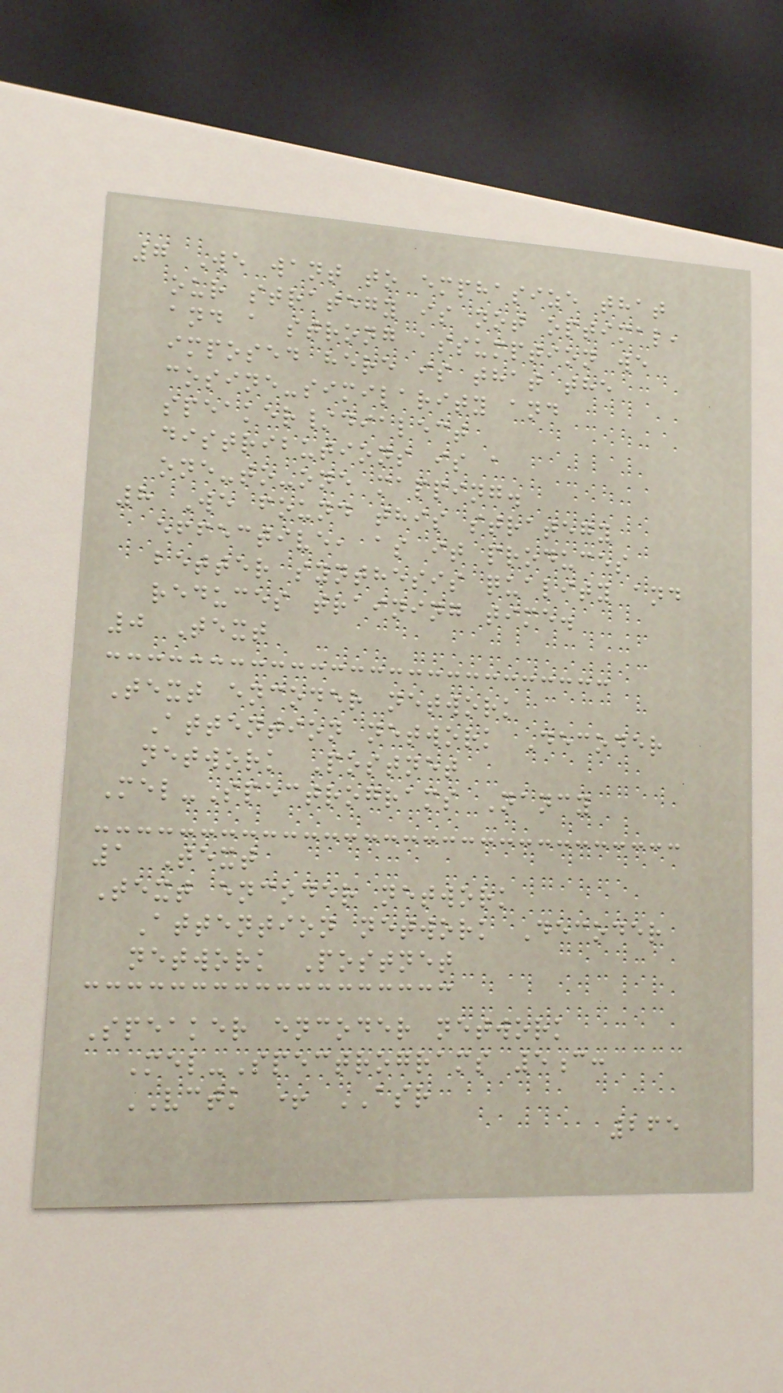7 We want to emphasize that
our strategy is not optimal,
and a strong assumption we
imposed here is that the
cosine-similarity and
speaker/dialect
distributions is a
one-to-one mapping.
8 We found this strategy
effective, as it produces
better synthesis quality and
reduces training time.
0 Text
Text encoder network
Attention network Decoder
network Postnet
Mel-Spectrograms Nancy
1 Text
Text encoder network
Attention network Decoder
network Postnet
Speaker encoder network
Mel-Spectrograms 5c:
VCTK + ASR
265
